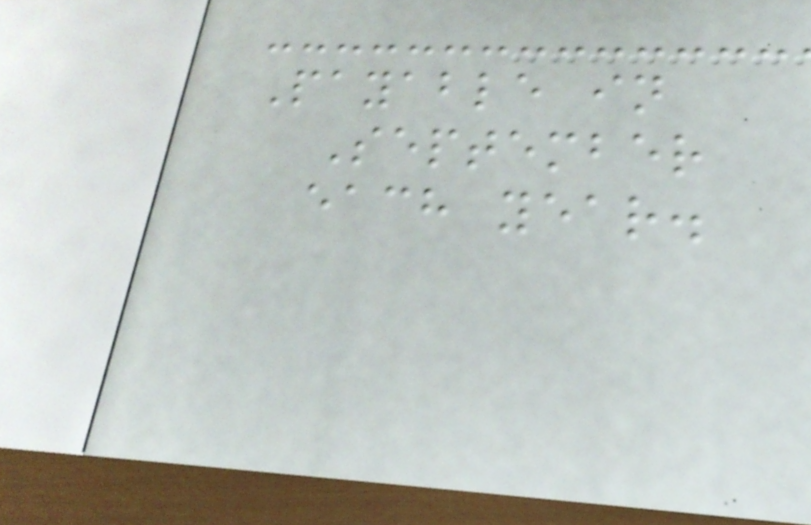Payable in
September
each year.
